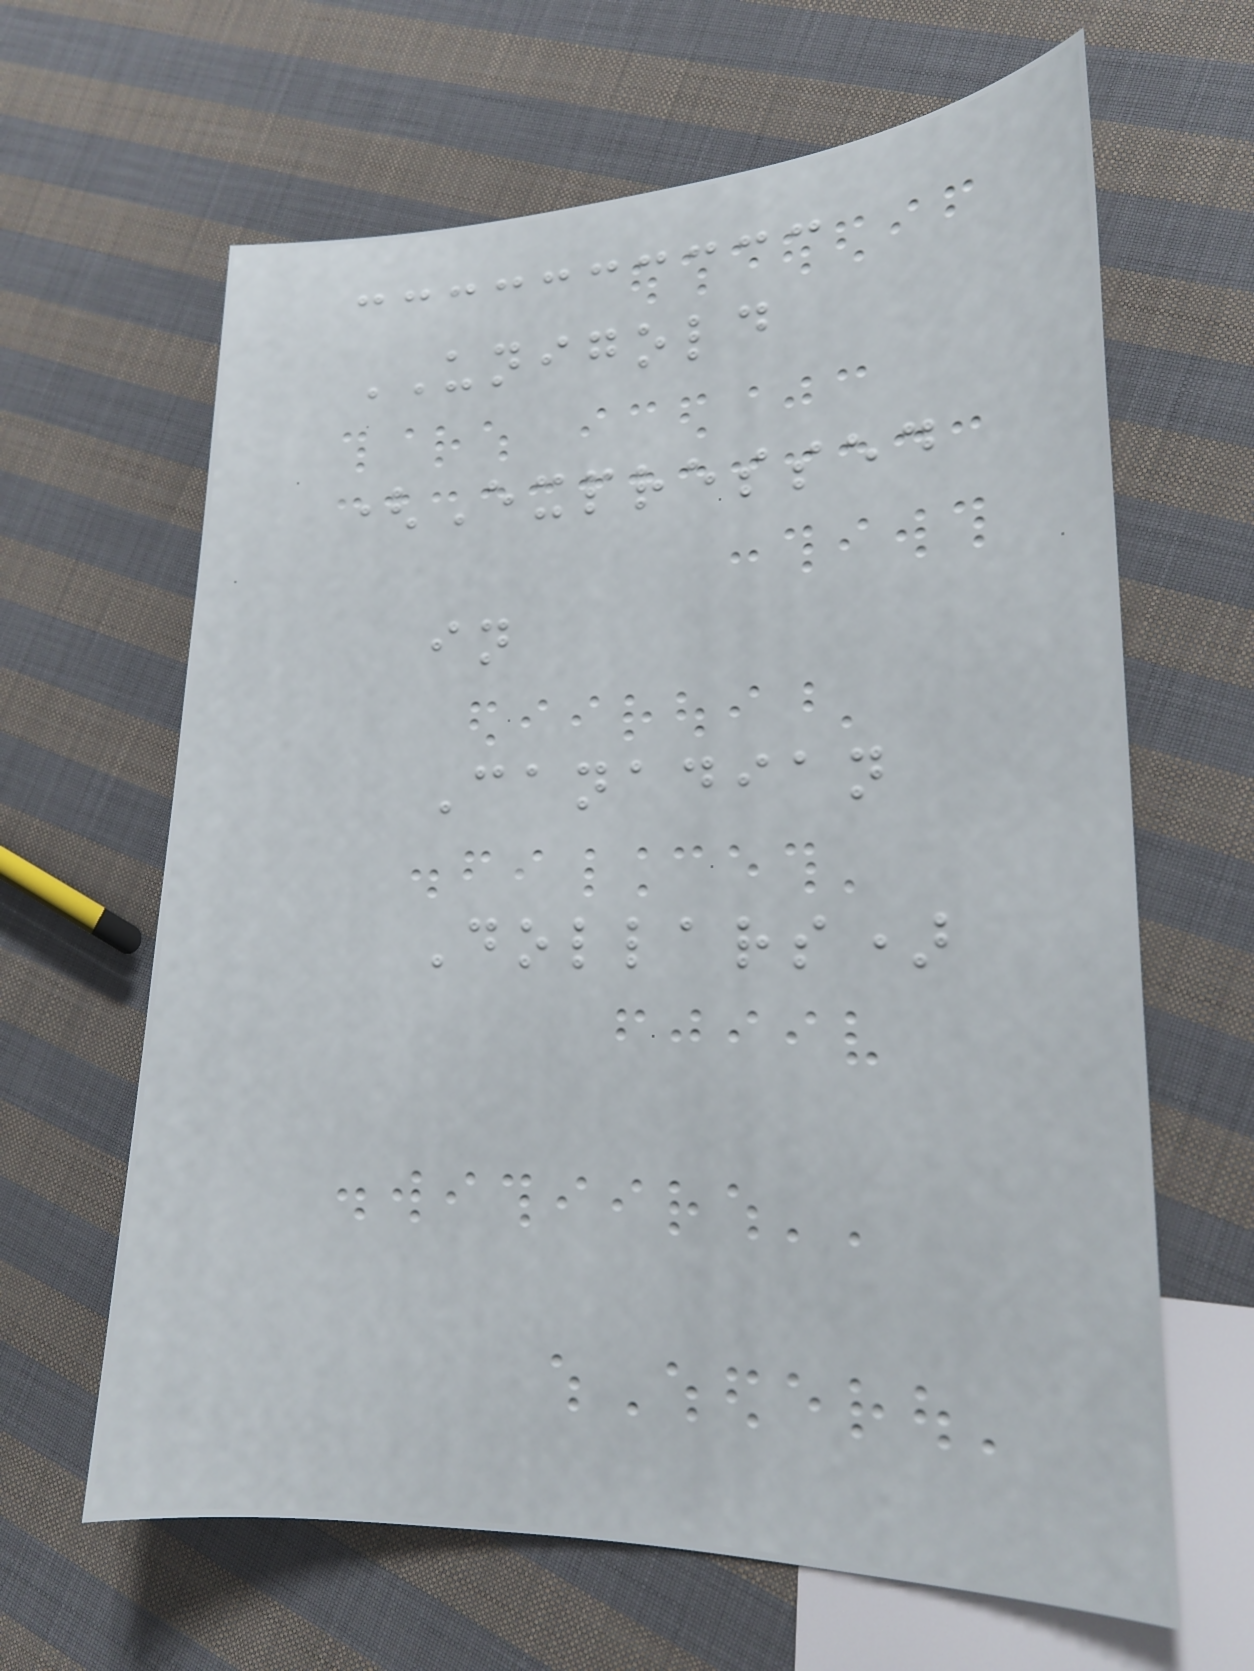UNIGOLD
(Expressed
in
Canadian
Dollars)
